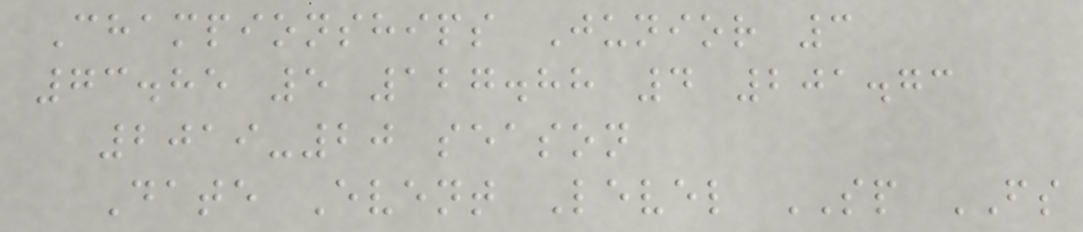Championships Junior 3
73.85 5 127.88 4 201.73
2019-20 season
Date Event Level SP FS
